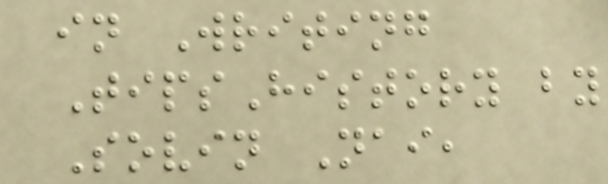in Writing
TipsHistory by
Sovin Nai,
